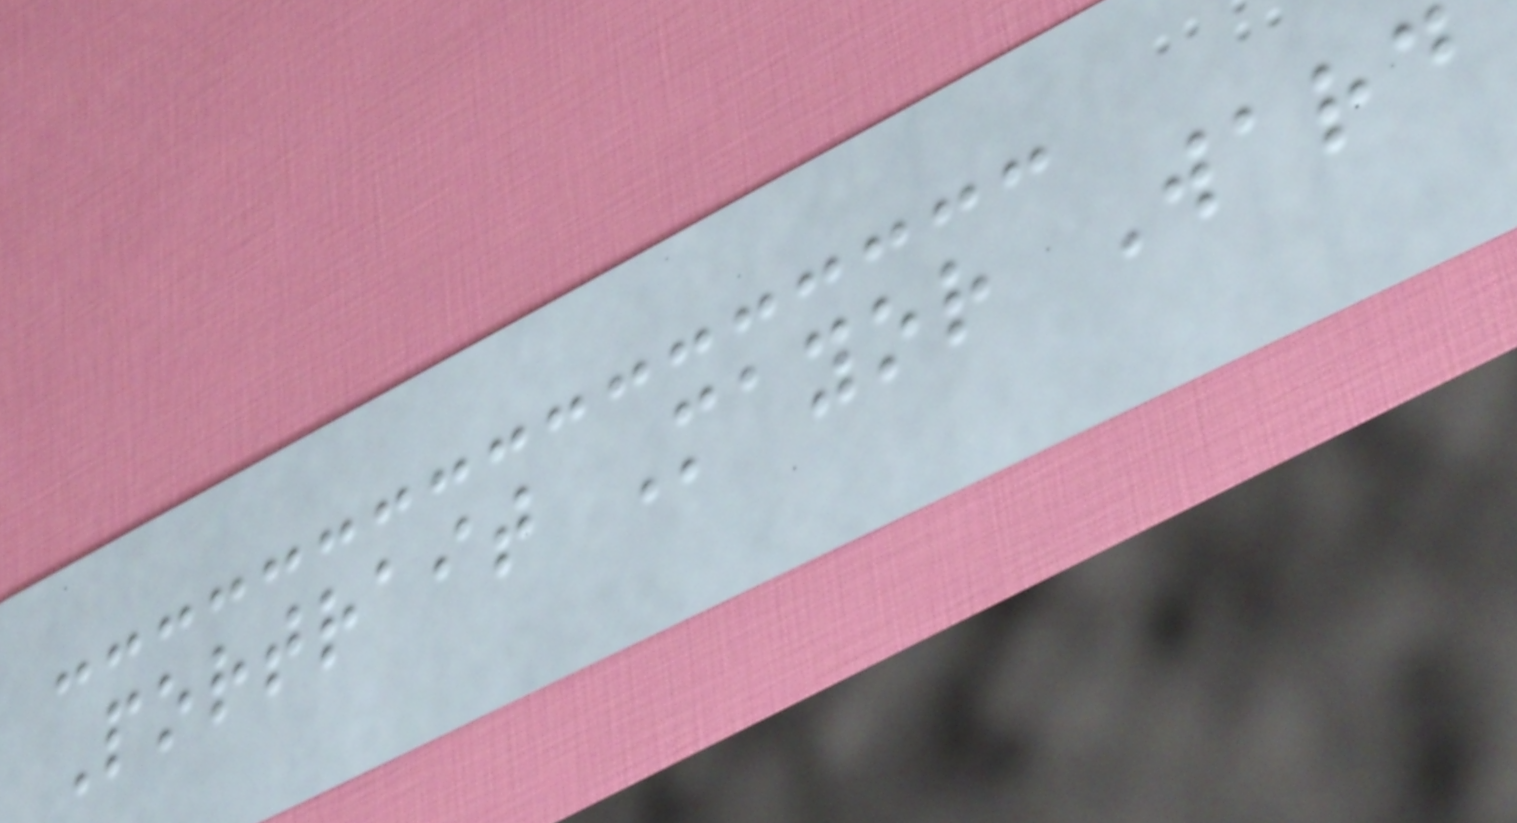Portrait Mayor Ward
